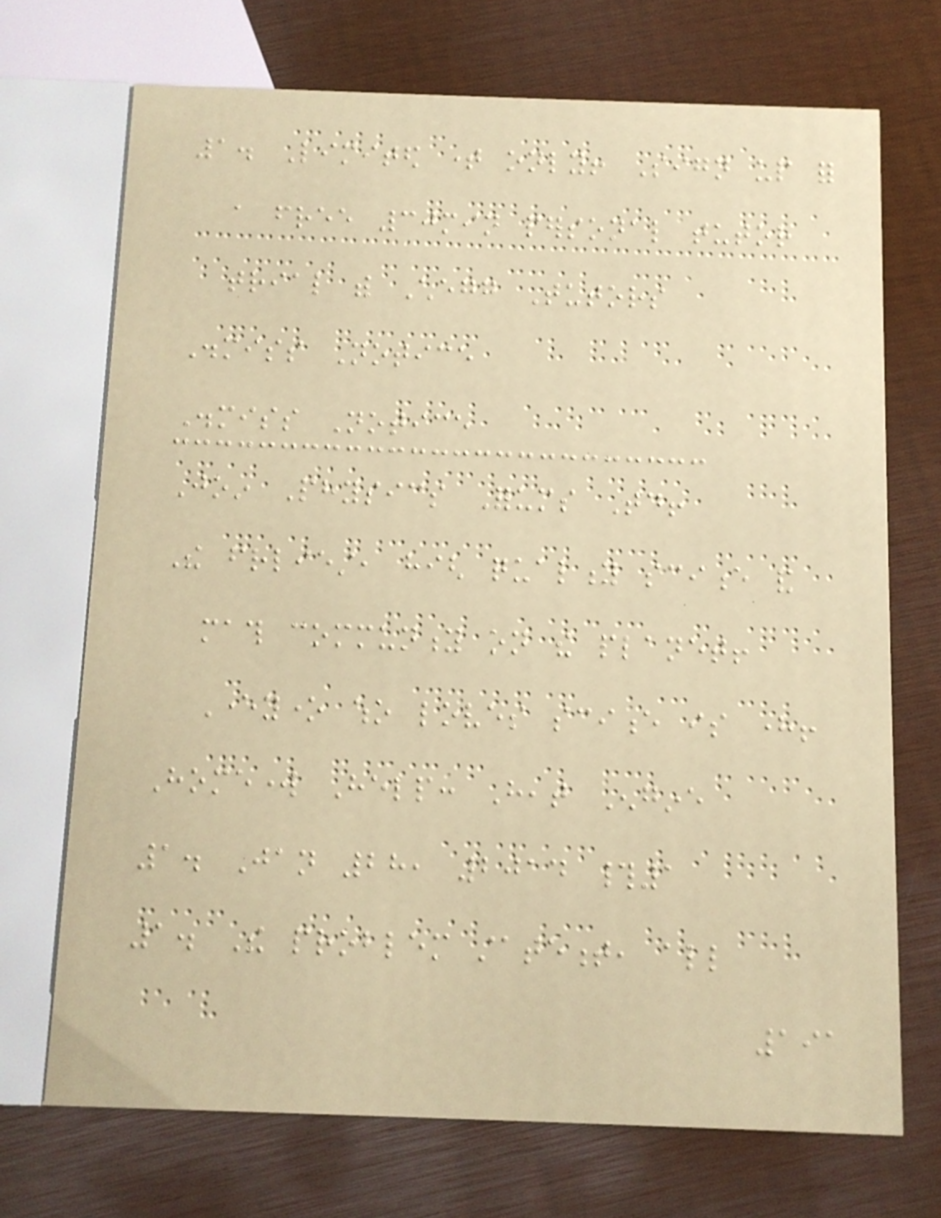1. Limited time only! Sign up for
a free 30min personal tutor
trial with Chegg Tutors
Dismiss Notice
Dismiss Notice
Join Physics Forums Today!
The friendliest, high quality science and
math community on the planet!
Everyone who loves science is here!
Homework Help: Heat Engine
1. Jan 28, 2014 #1
1. The problem statement, all
191
